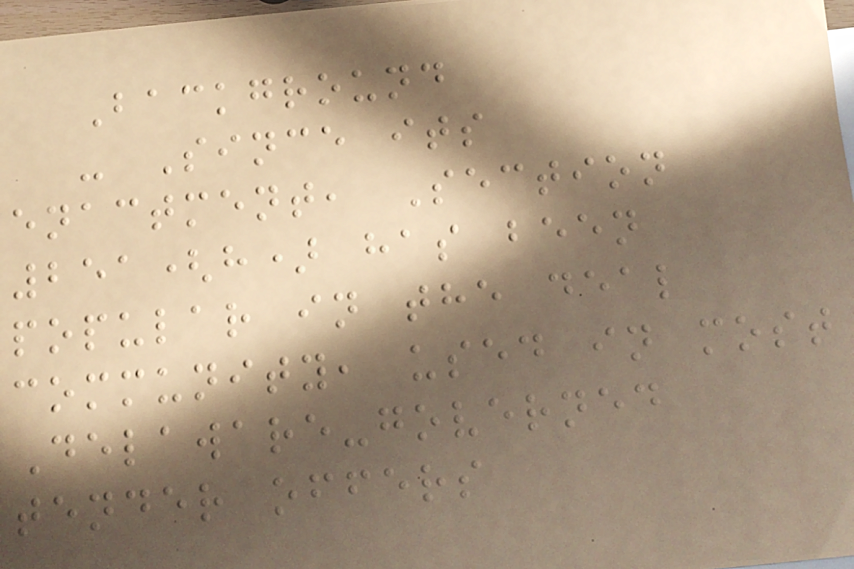Background
- Since its
enactment, Section
251(h) has been
popular in the deal
community, used in most
Delaware-governed
tender offers
